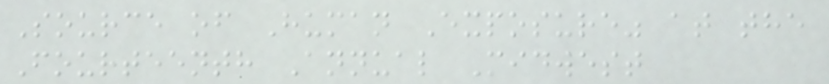Source of Human Exposure" at the
Fourteenth Annual Midwest
